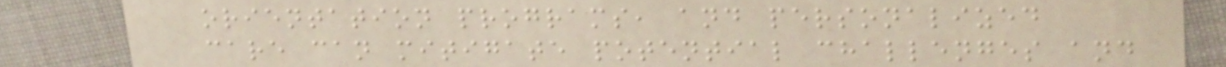orientation programs, and personalized
care can mitigate potential challenges and
